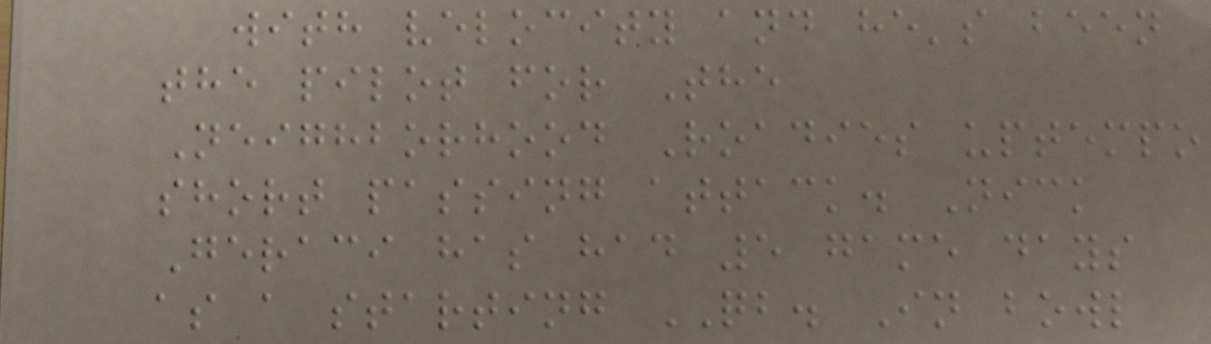with velocity and he's been
the pilot for The
Neighborhood Roadies uptempo
short passing attack. Nick
Geraci has had 5 game days
as a starting QB. In bowl
